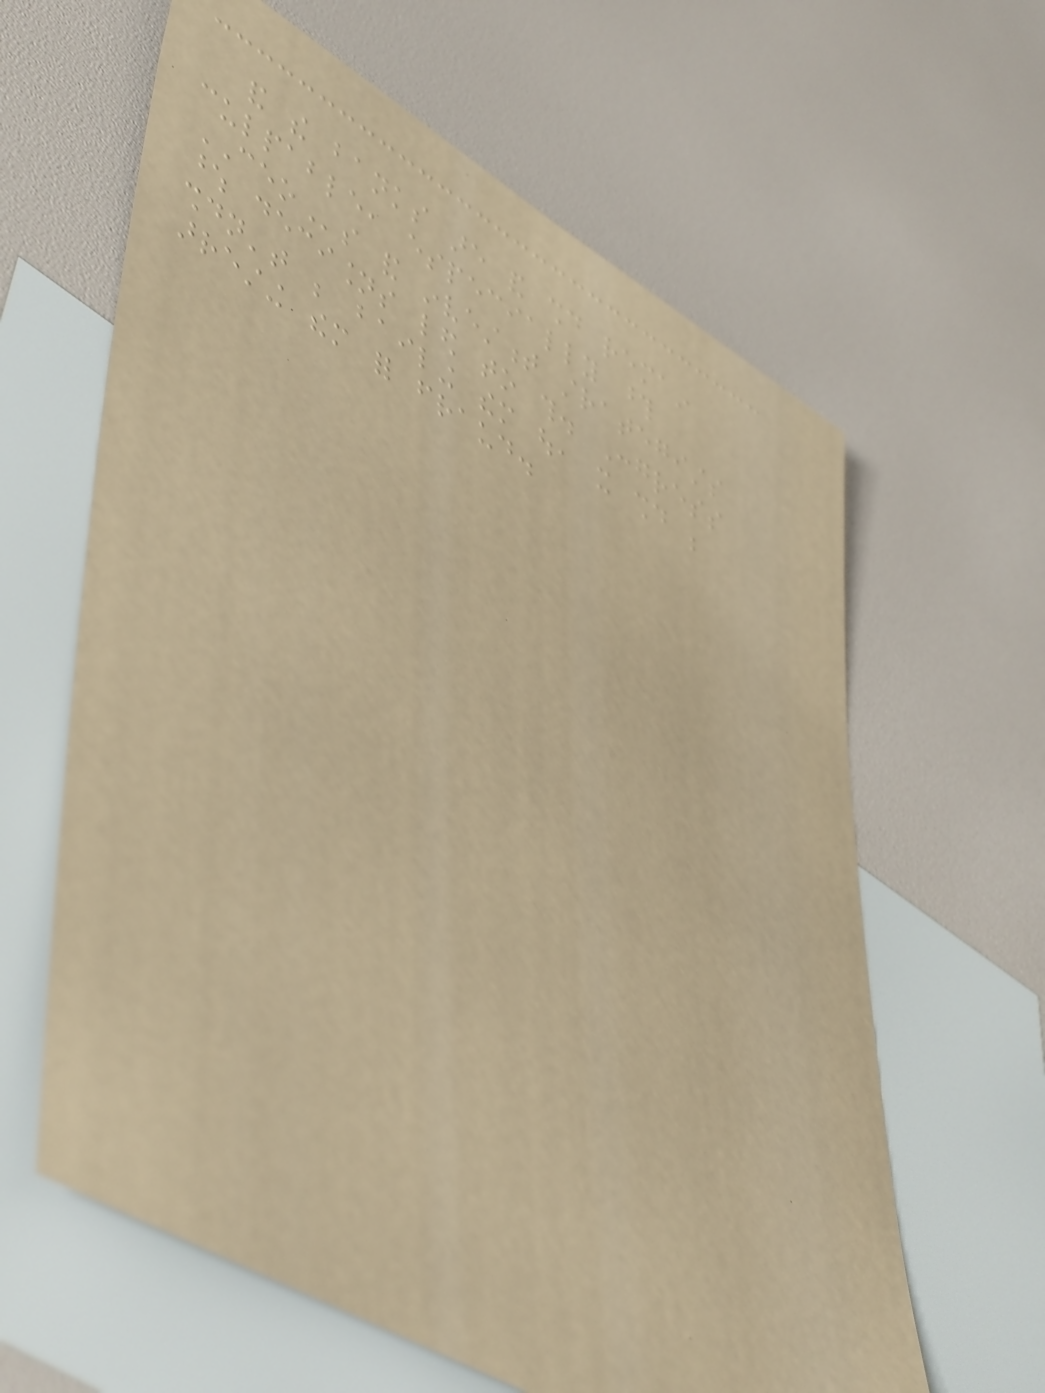and the banks are and should remain
culpable, especially those
CEOs and investment strategists
whose decisions led to this. Congress
shouldn't be bailing them out, it should be
arresting them for fraud.
